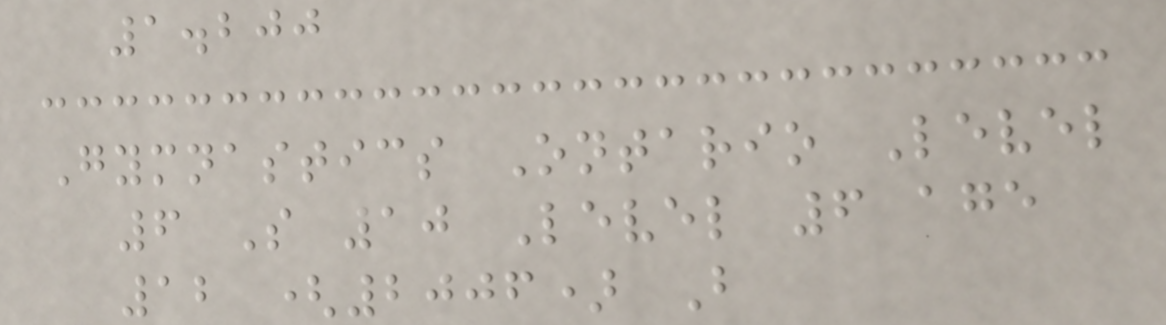1.200
Gymnastics Ontario Level
6 S 10 Level 6 age
12 (2006) B
